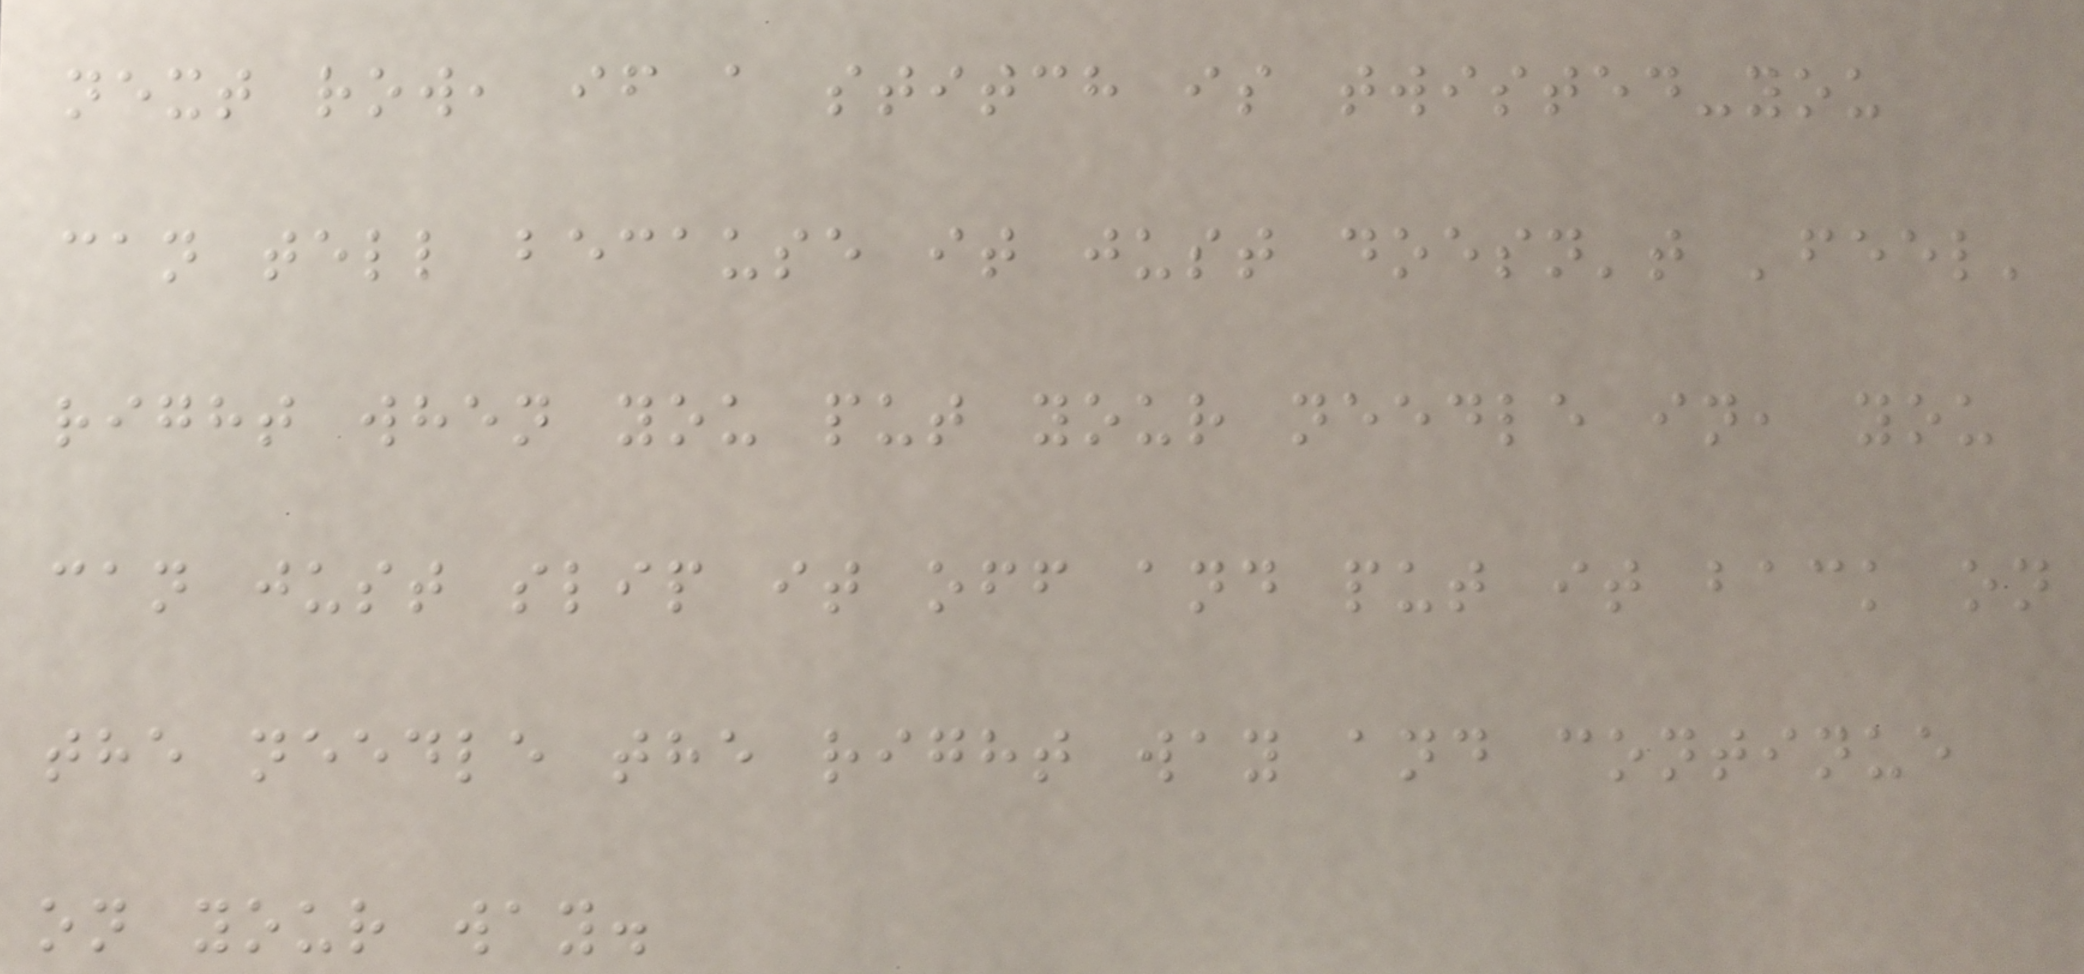next row, if a stitch is twisted-you
can tell because it just doesn't 'feel'
right when you put your needle in, you
can just slip it off and put it back on
the needle the right way and continue
on your way.
